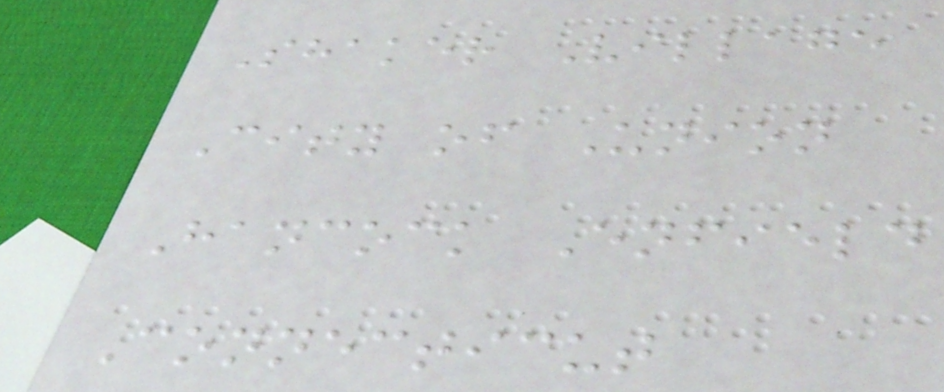Shaker Village
City of Union
Hancock Enfield
Connecticut
